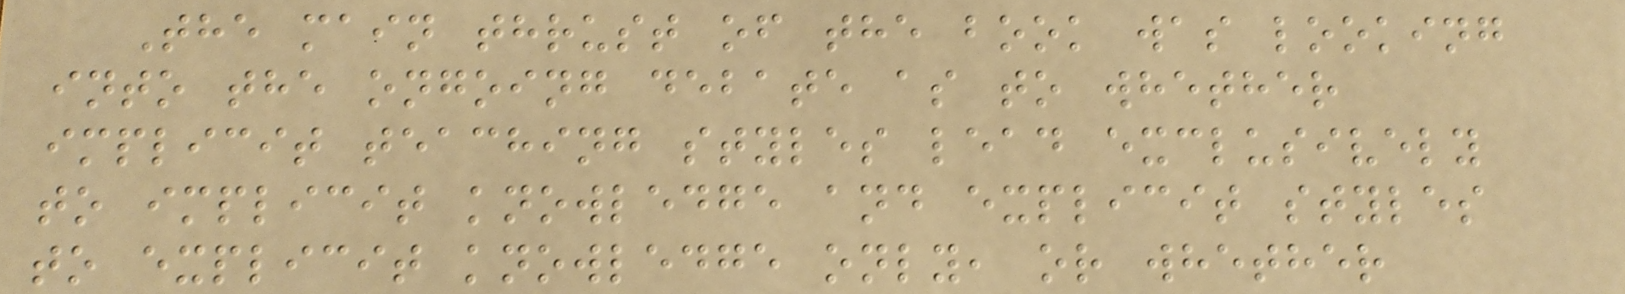The main thrust of the book was looking
into the ongoing debate as to whether
implicit teaching styles lead exclusively
to implicit knowledge and explicit styles
to explicit knowledge only, or whether
